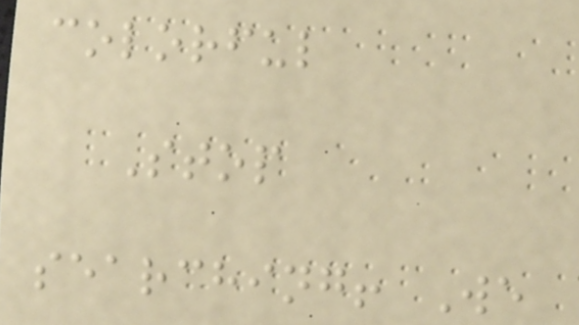colorful
Stop
searching! We
